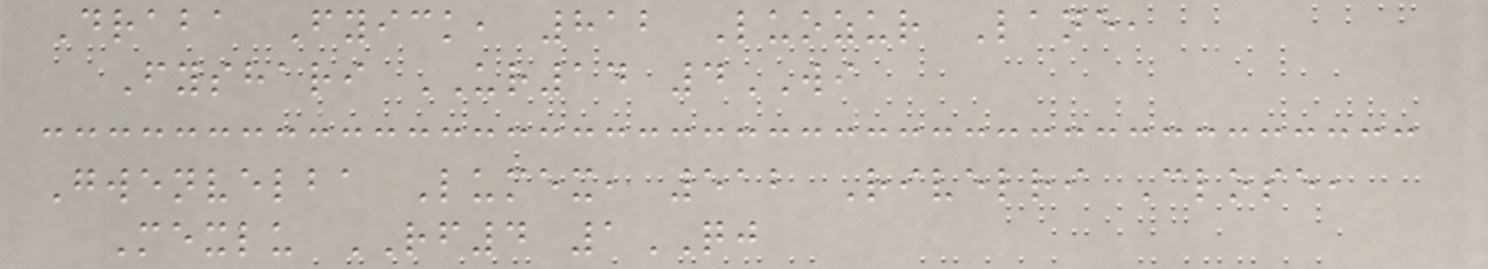Draba Fyick, 812 Luozur Lane,
Fyshari UR14 4WI
Gwenvelba Lumex, 512 Rivelri Close,
Mexlu RF4 1QJ
